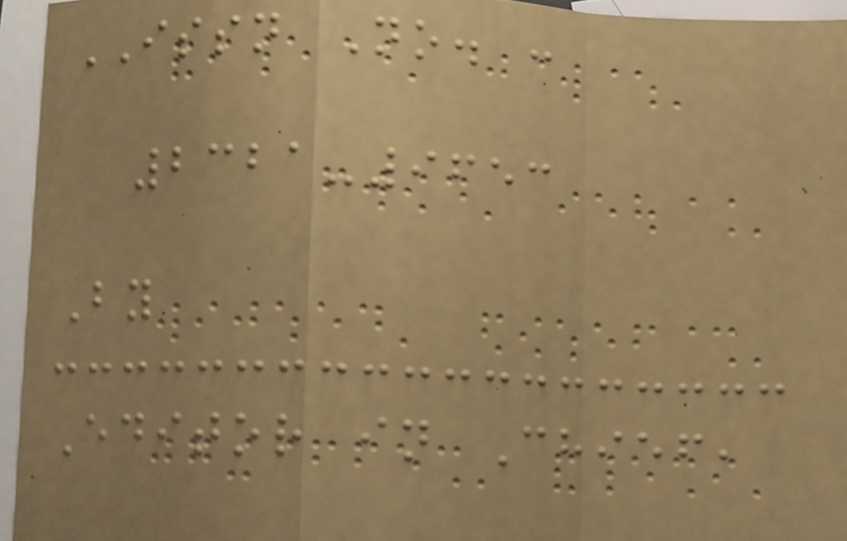ISSN No. :
2321-9653
By
Editor in Chief,
